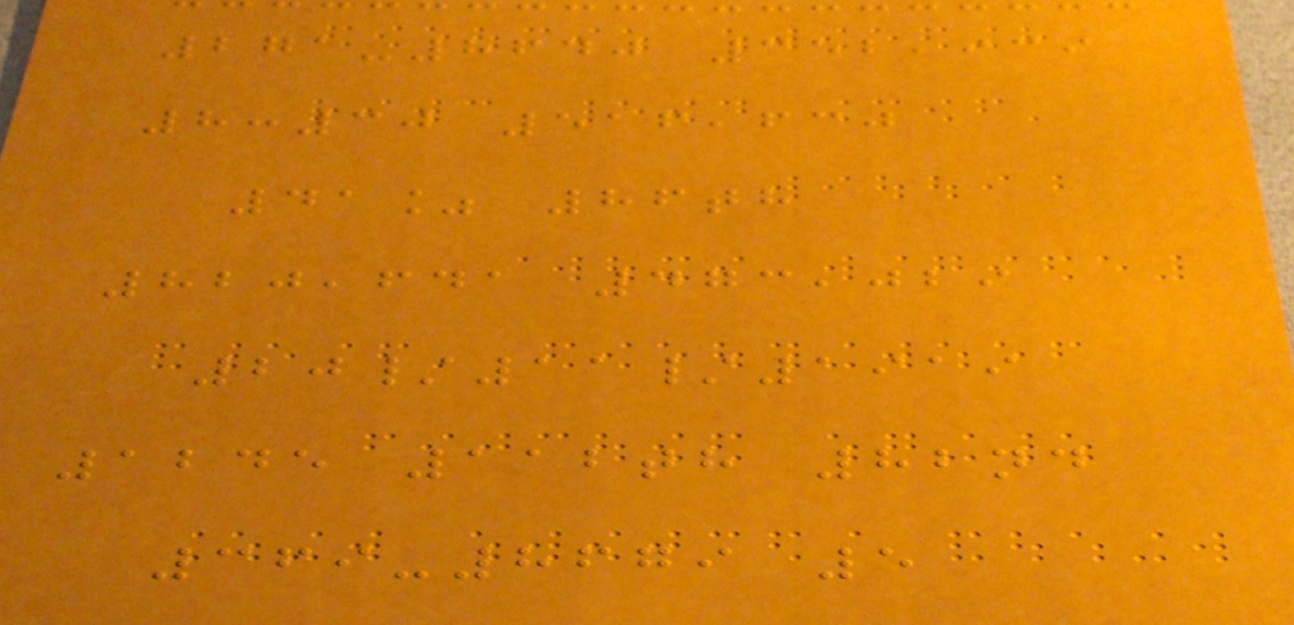271-8640 352,939
8:30 516,630
41% 86th
820,641 473,029
20/11/1919
1245 112th 82nd
369-8679 5
